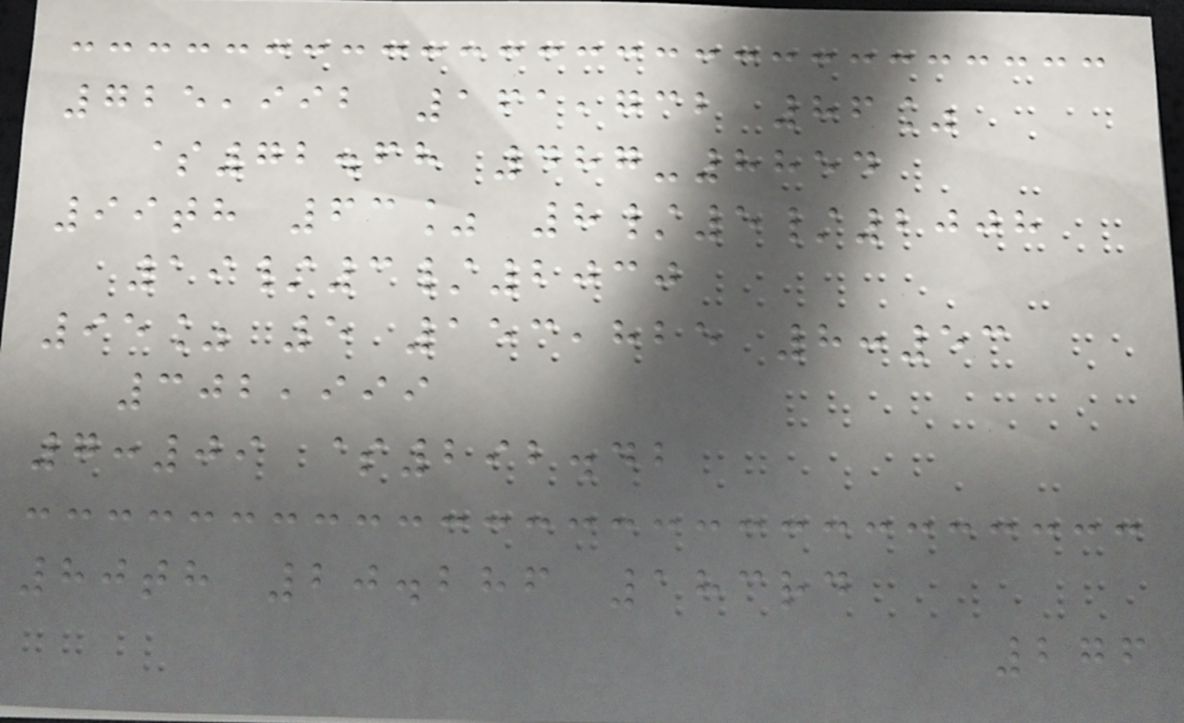725,992 161,732 86%
$72.68 487-8854
99th 63% 8/5/2008
19/3/2030
95% 5 153,825 8:53
302,999
7:09 $292.42
80th 20.286 183rd
276
